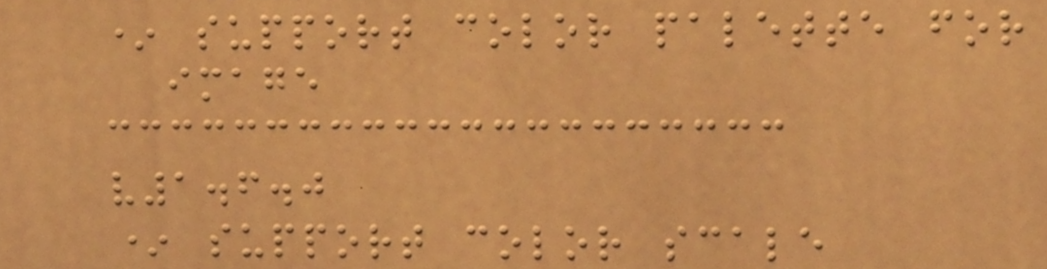* support color palette for
image
v1.6.0
* support color scale
